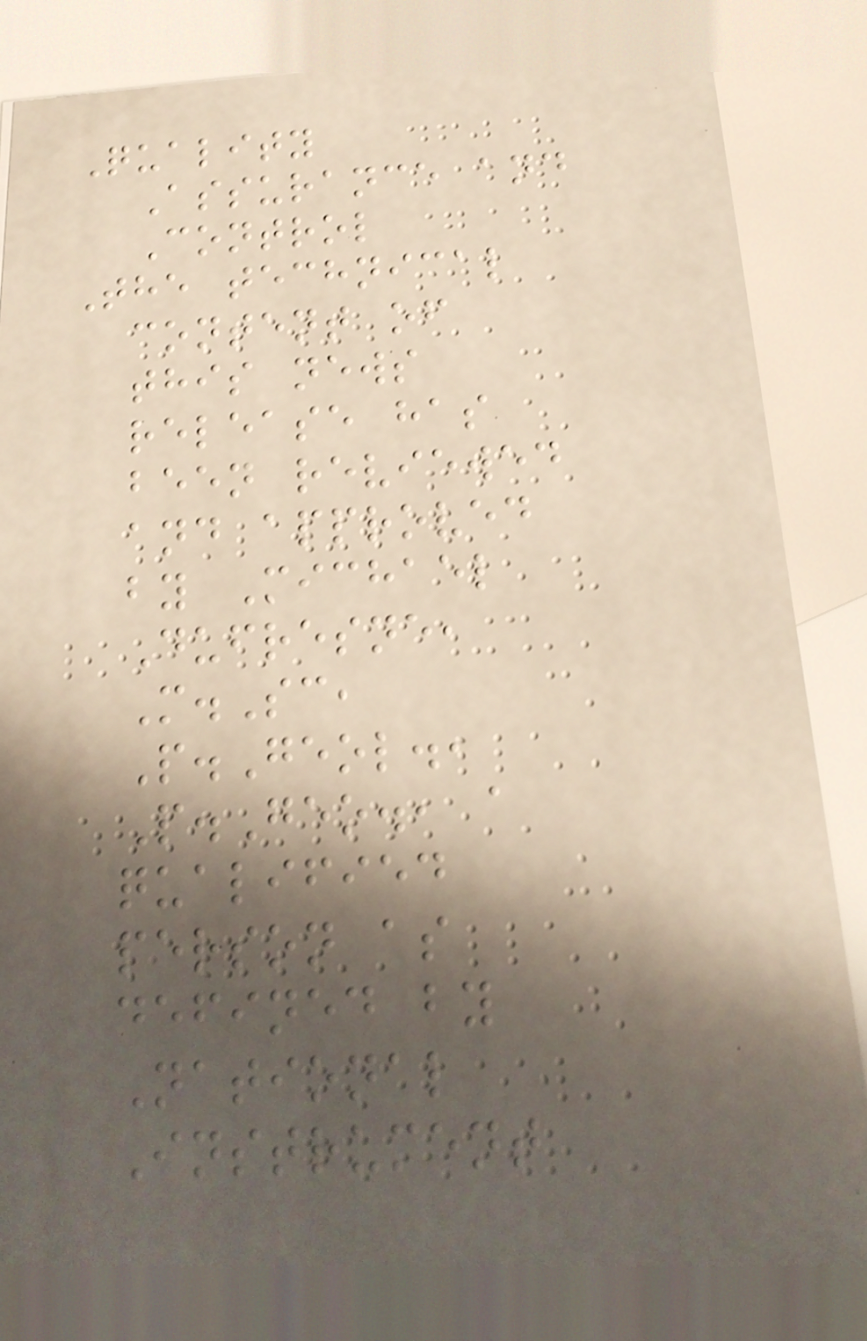Quality
Assurance and
Control
The technical
content of
this news
release has
been reviewed
and approved
by Michael
Dufresne,
M.Sc,
P.Geol.,
P.Geo., a
qualified
person as
defined by
National
Instrument
